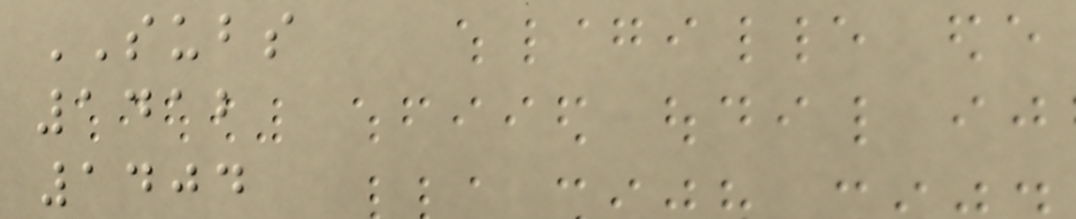SUBS
1412
1404
